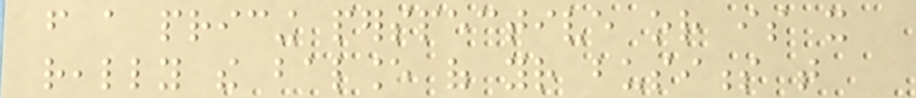from a pricing perspective or is it
really the balance of your business that
